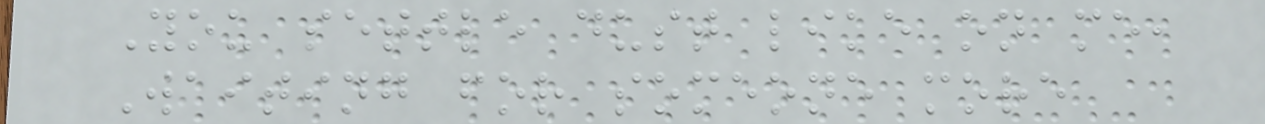You settle dust like on me,
Waiting for someone more
